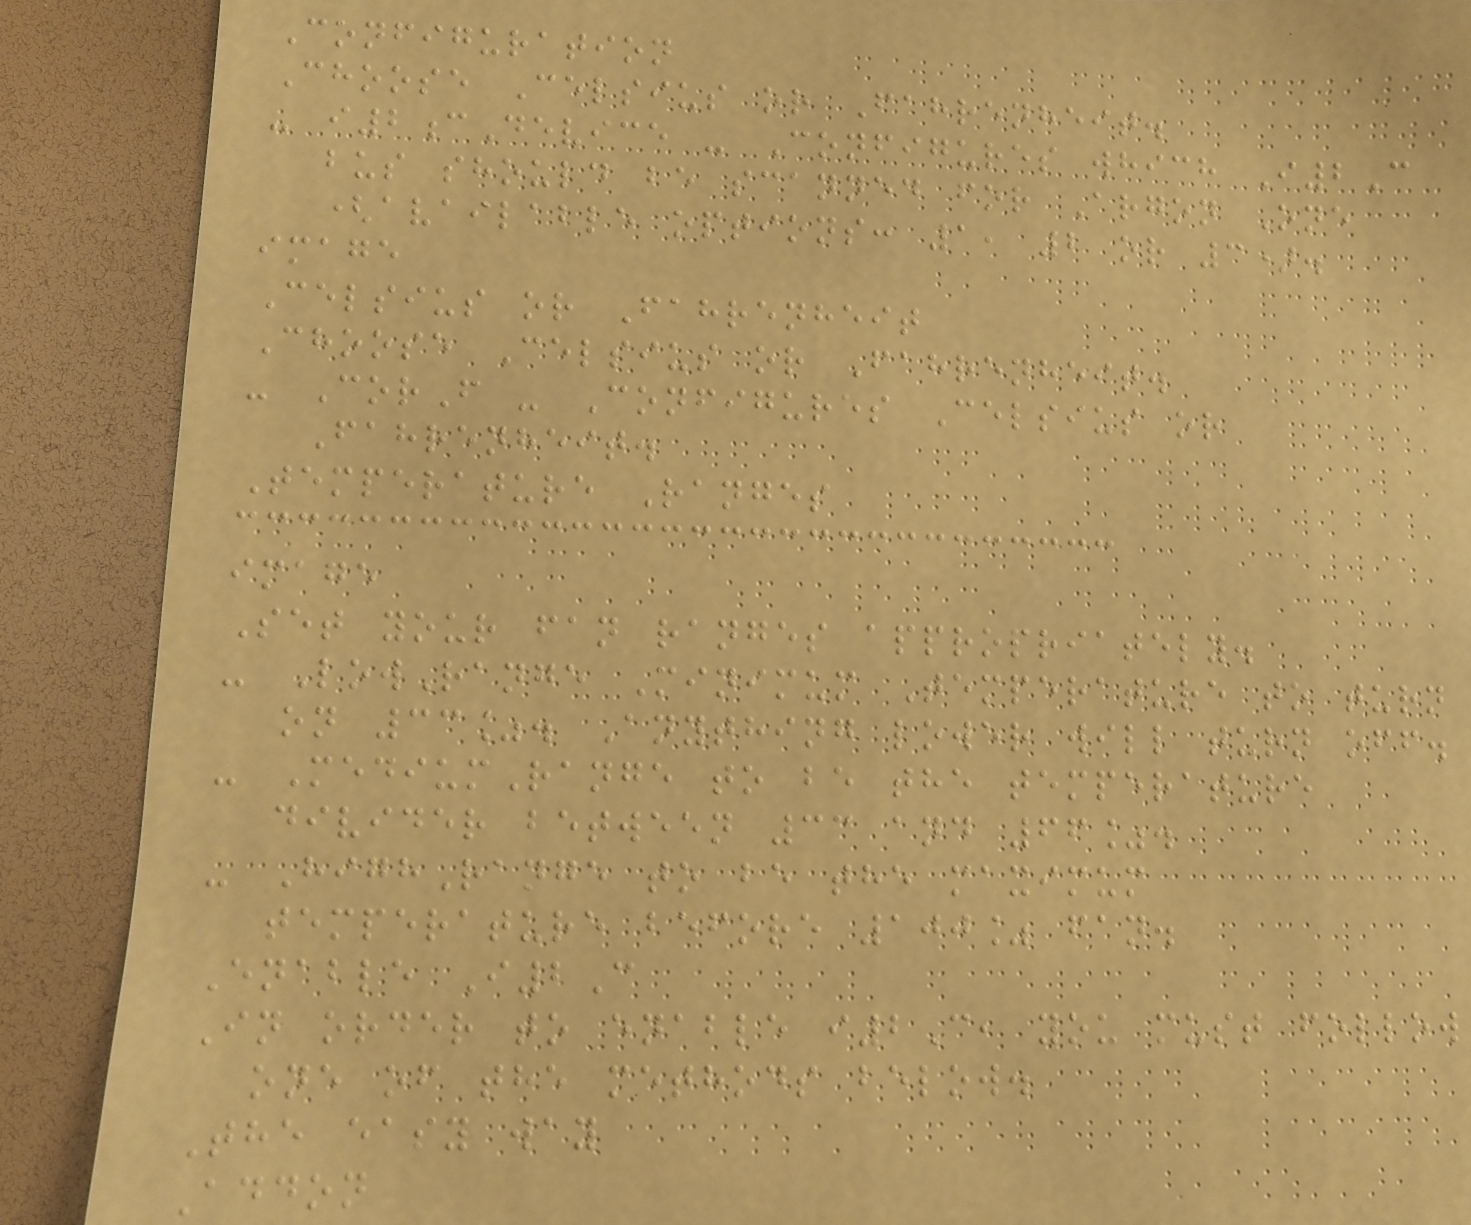Configuration
Choose Celsius or Fahrenheit.
- i2cDevice - Configures which I2C
bus should be scanned for Argon One
(available options: 1, 2 or 3).
image
Celsius or Fahrenheit
Choose Celsius or Fahrenheit.
- CorF - Configures Celsius or
Fahrenheit.
Temperature Ranges
image
Set your fan ranges appropriately.
- LowRange Minimum Temperature to turn
on 33%. Anything lower will turn off.
- MediumRange to be the temperature
divider between 33 and 66%.
- HighRange to be the maximum
temperature before 100% fan.
Enable I2C
In order to enable i2C, you must follow
one of the methods below.
The easy way
Addon
